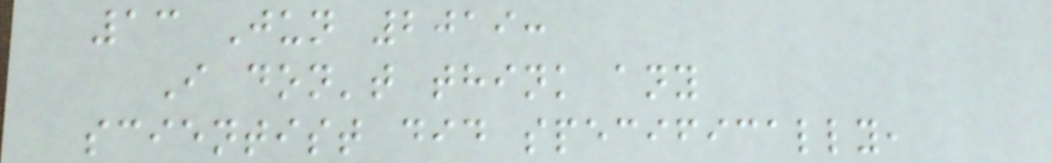13 Jun 2019:
I don't think any
scientist did specifically,
